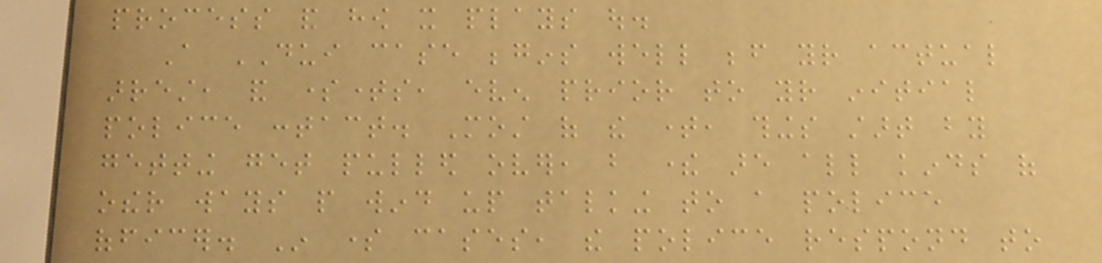process and how it plays out.
A DUI case begins well before your actual
arrest, and sometimes, even prior to your initial
police contact. Most of the time, things start by
getting get pulled over, but there are all kinds of
other ways people wind up talking to a police
officer. In some cases, the police respond to
